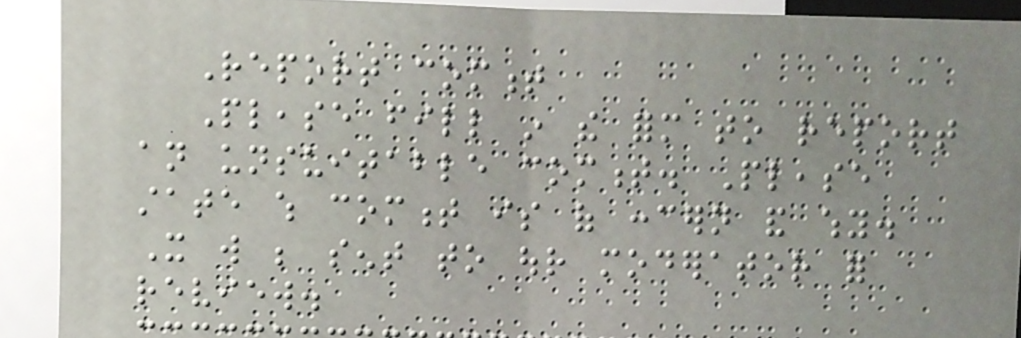Report comment
Please fill in the form to report
an unsuitable comment. Please
state which comment is of concern and why.
It will be sent to our moderator for
review.
